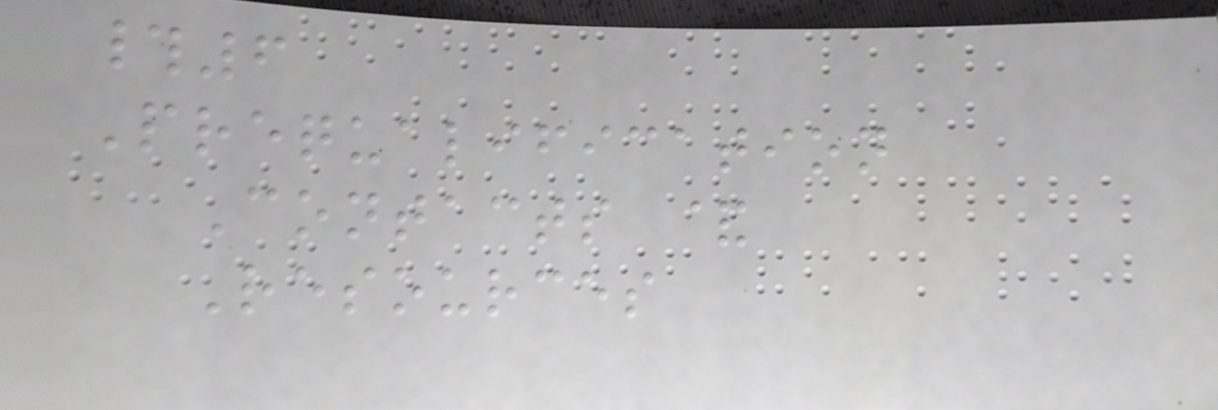#6
Prequalification
Contacts &
Resources
